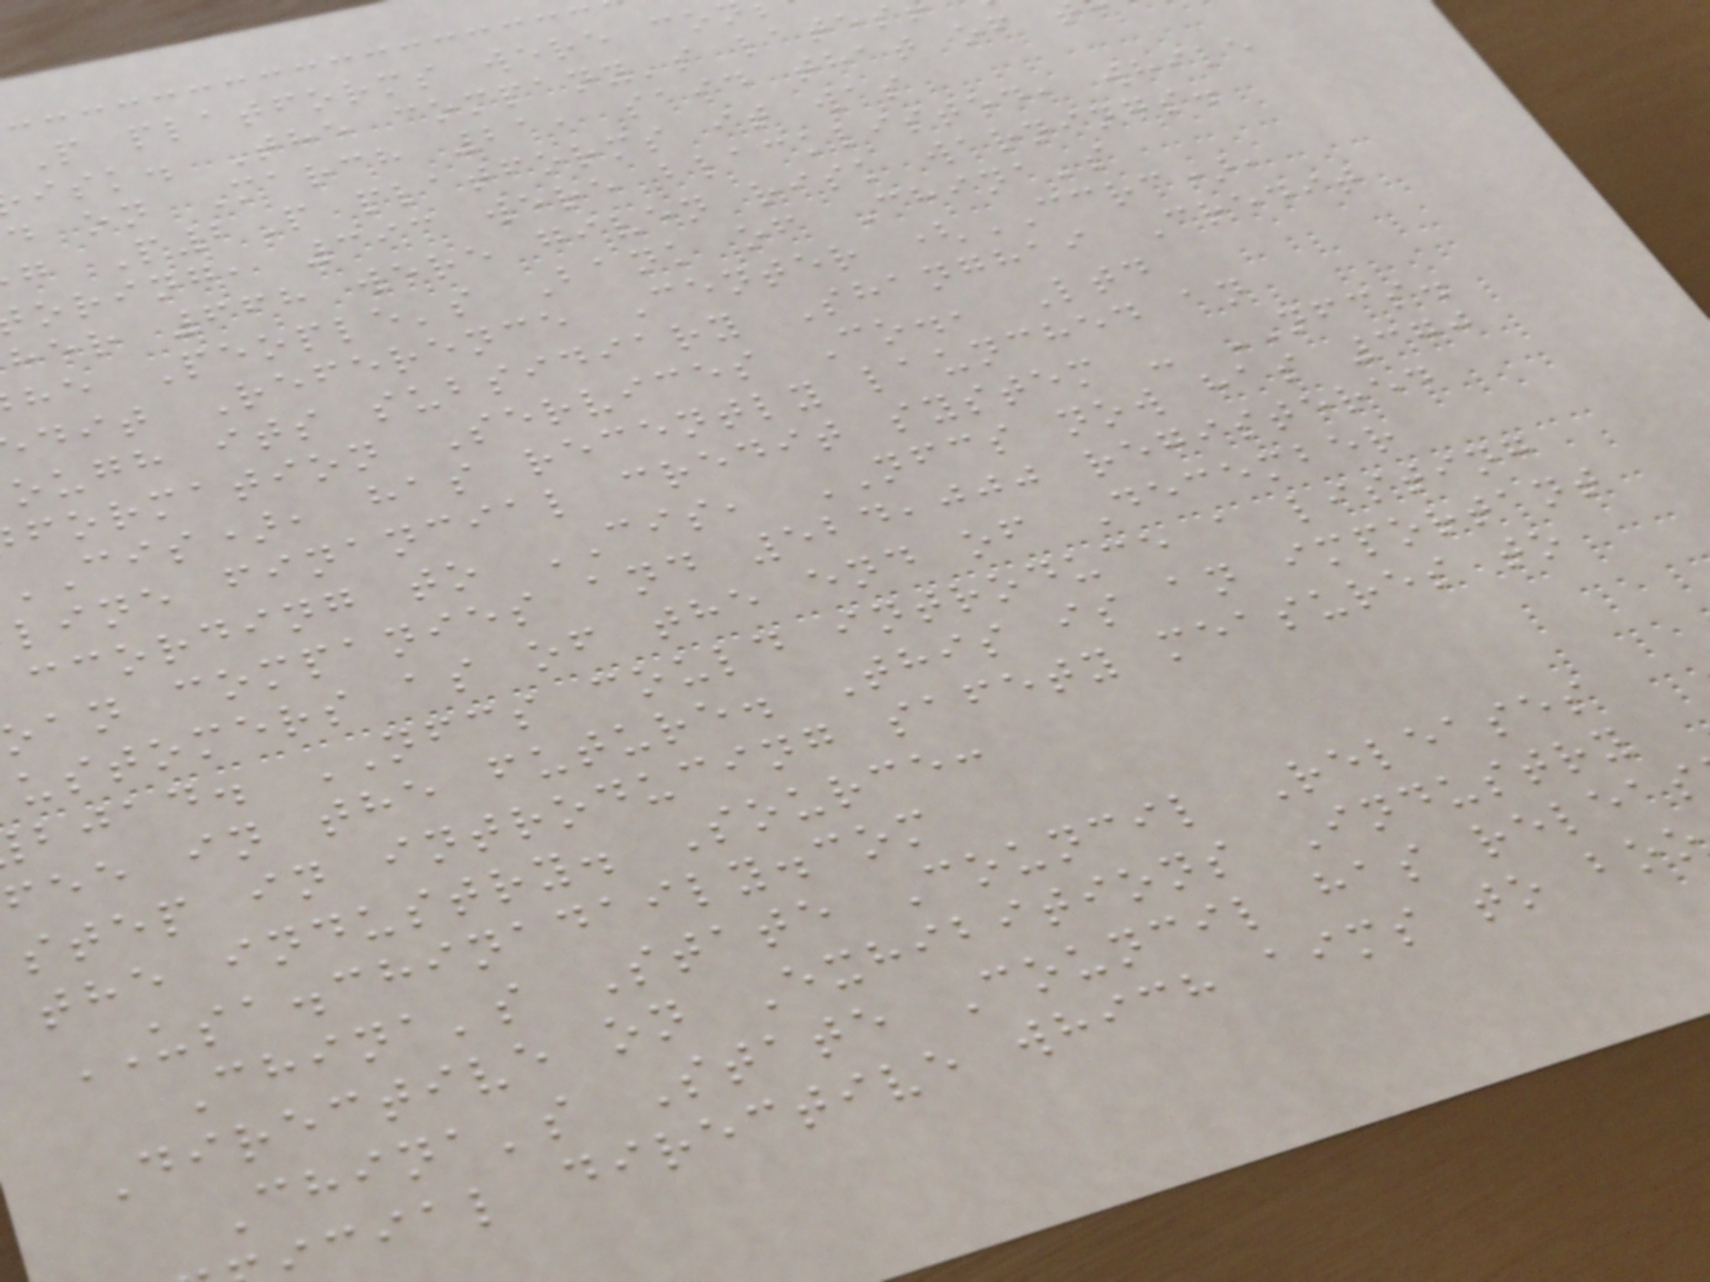P platforms were co
isk. The company's lates
d on March 21, said that of
g P2P platforms it was
oring, 393 were blacklisted, while
her 668 were given risk warnings.
he People's Bank of China's
dit Reference Center (CCRC),
ough its subsidiary Shanghai Credit
formation Services Co., Ltd
cis), has recently launched an
line financial credit system - NFCS.
ccording to CIS, NFCS now has 370
an companies and 524,000 registered
ustomers as of the end of December
bjad. NFCS could introduce a listing
fee in the future. This is an important
step in introducing safety measures to
the industry. Source:
USA.chinadaily.com
China's State Council Releases
Directive on Exhibitions Industry
China's State Council has releas
cial directive which aims to boo
